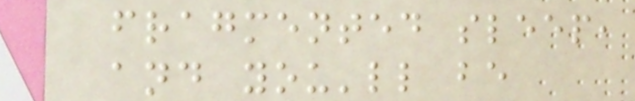fragmented sleep,
and you'll be
